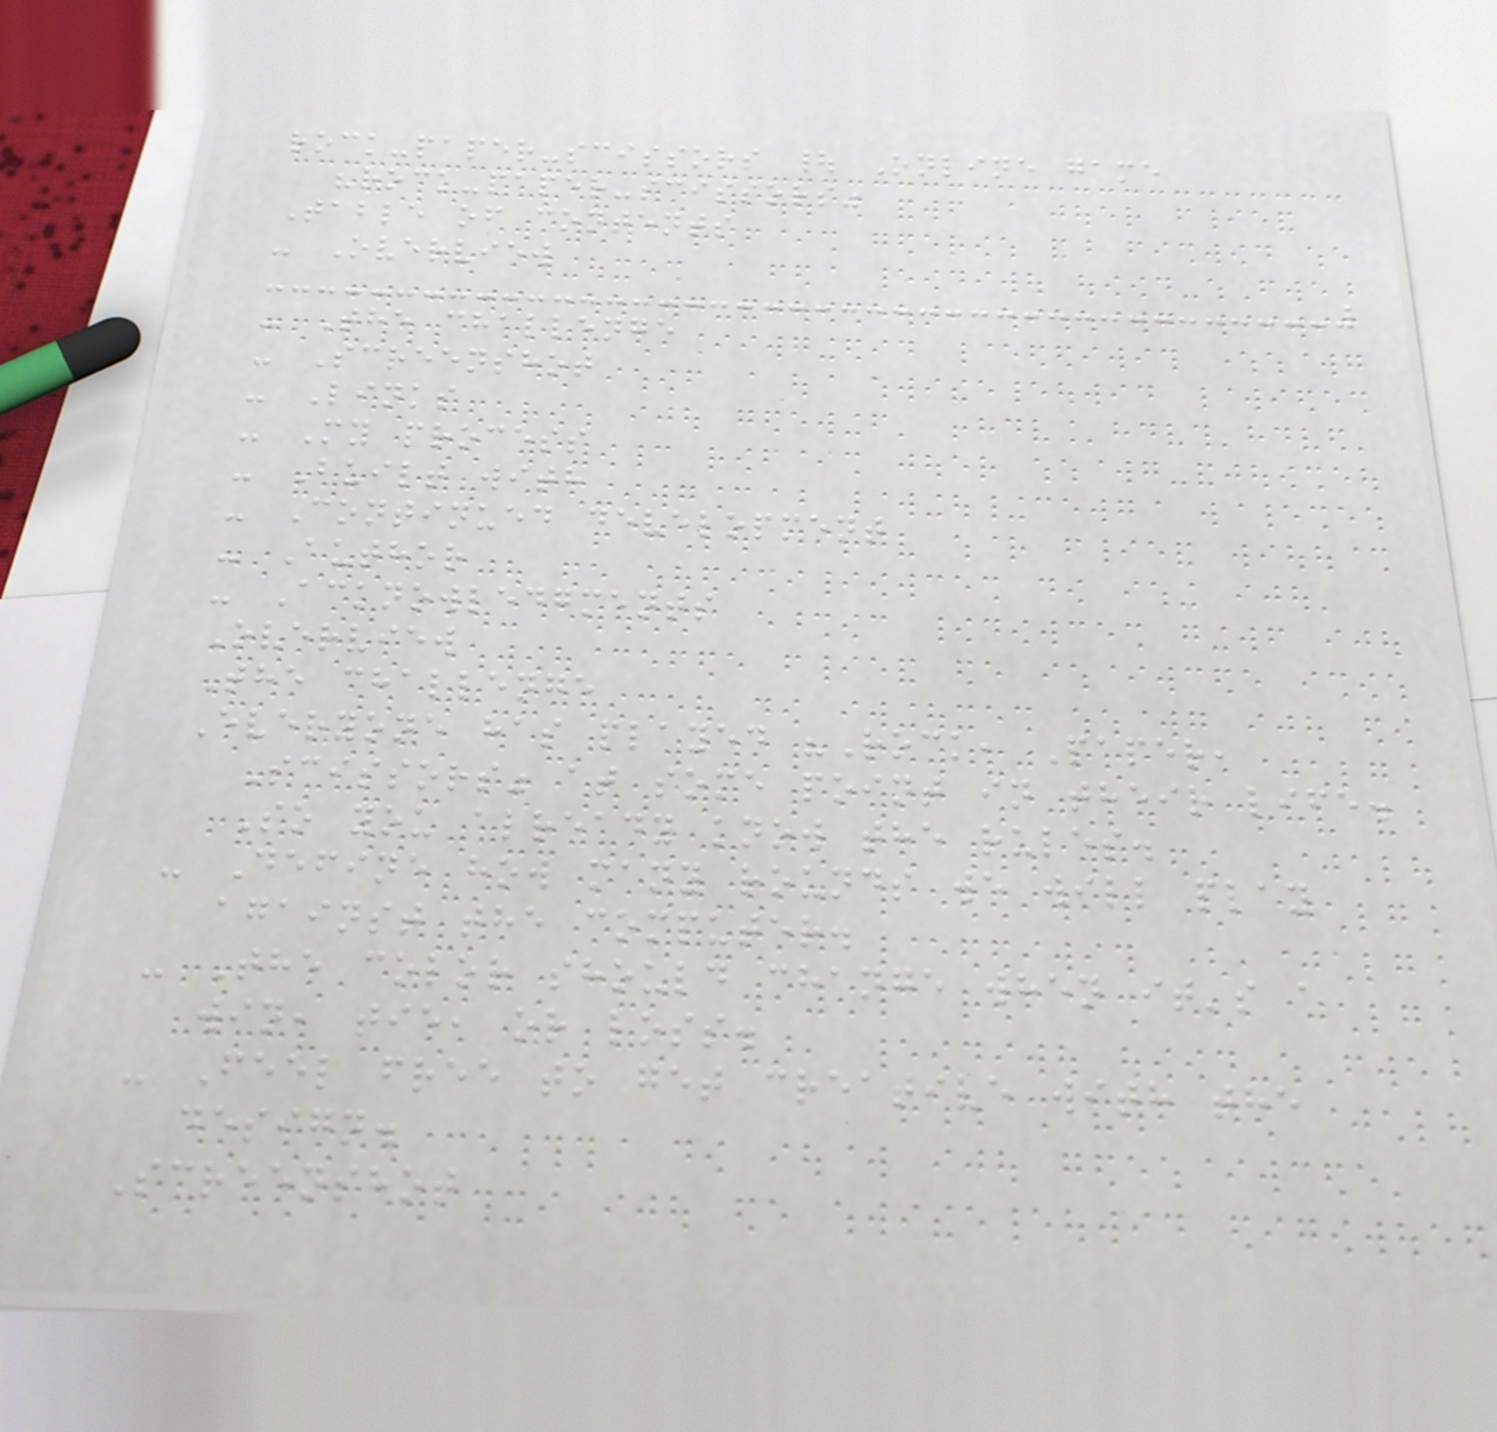rock-paper-scissors | Online game
"rock-paper-scissors"
Table of contents
- Overview
- The challenge
- Screenshot
- Links
- My process
- Built with
- Continued development
- Author
- Acknowledgments
Overview
The challenge
Everyone has played "Rock, Paper,
Scissors" at some point in their life.
So you already know the rules.
- Define how many rounds we will play
against the computer.
- The color should change when it's a
win, tie, or loss.
- Feel free to get creative with the
design.
Screenshot
